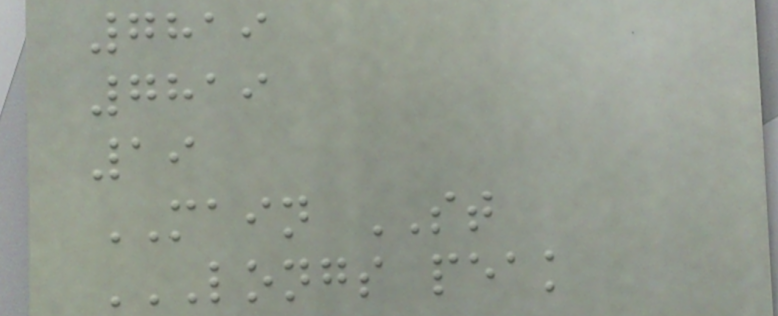7819
7819
19
MAIN ST
LONGS PEAK
